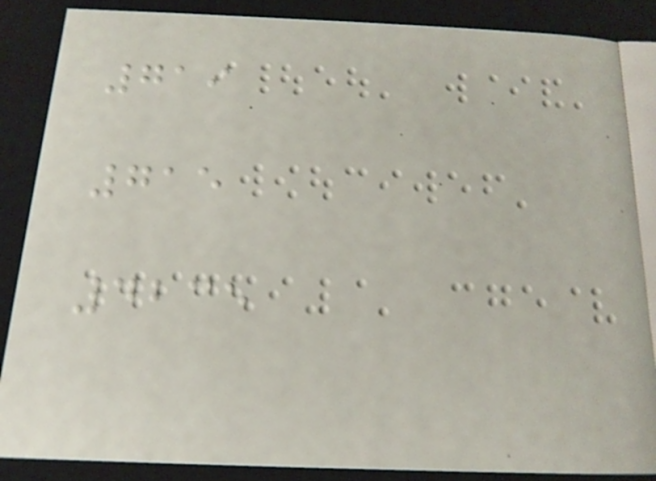719
715
4235
